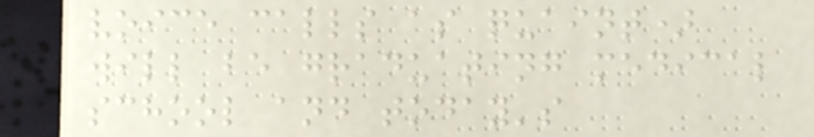voice calls as quaint)
will be graduating medical
school and today's
